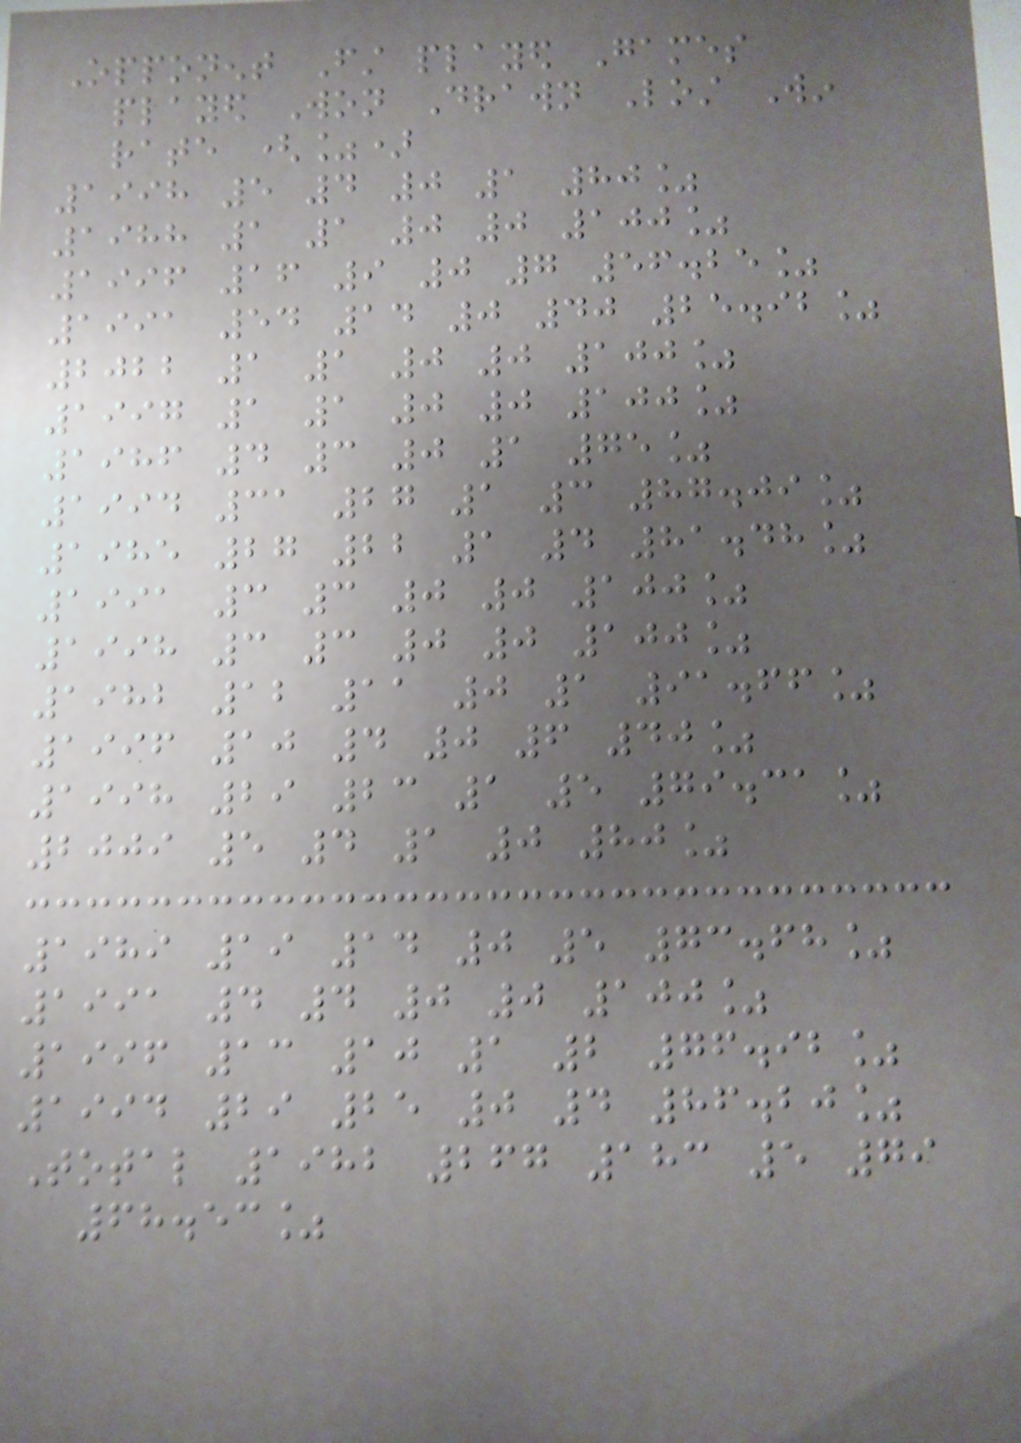Opponent First played Games
played Won Drawn Lost Win
rate (%)
1998 5 4 0 1 80%
1988 1 1 0 0 100%
1996 16 9 0 7 56.25%
1991 54 14 0 40 25.92%
2022 1 1 0 0 100%
1997 1 1 0 0 100%
1986 4 3 0 1 75%
1994 31 27 1 3 87.09%
1985 27 22 1 4 81.48%
1991 3 3 0 0 100%
1998 3 3 0 0 100%
1982 12 11 0 1 91.66%
1996 10 4 0 6 40%
1998 29 23 1 5 79.31%
2009 5 4 1 0 80%
1989 19 14 0 5 73.68%
1991 4 4 0 0 100%
1996 13 10 1 2 76.92%
1994 29 25 0 4 86.20%
Total 1982 267 183 5 79
68.53%
